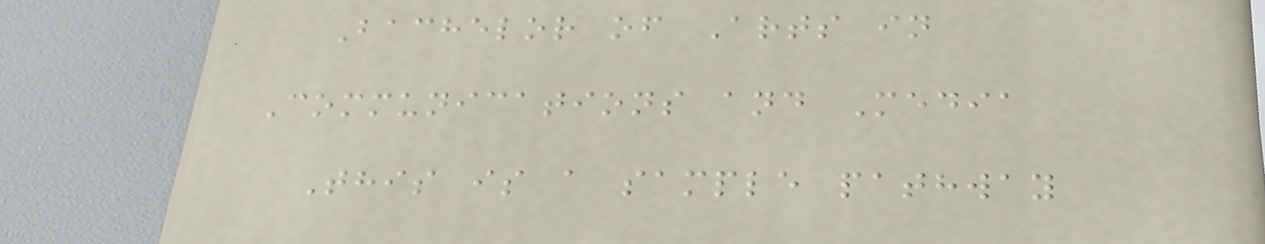Bachelor of Arts in
Communications and Media
This is a sample pathway
